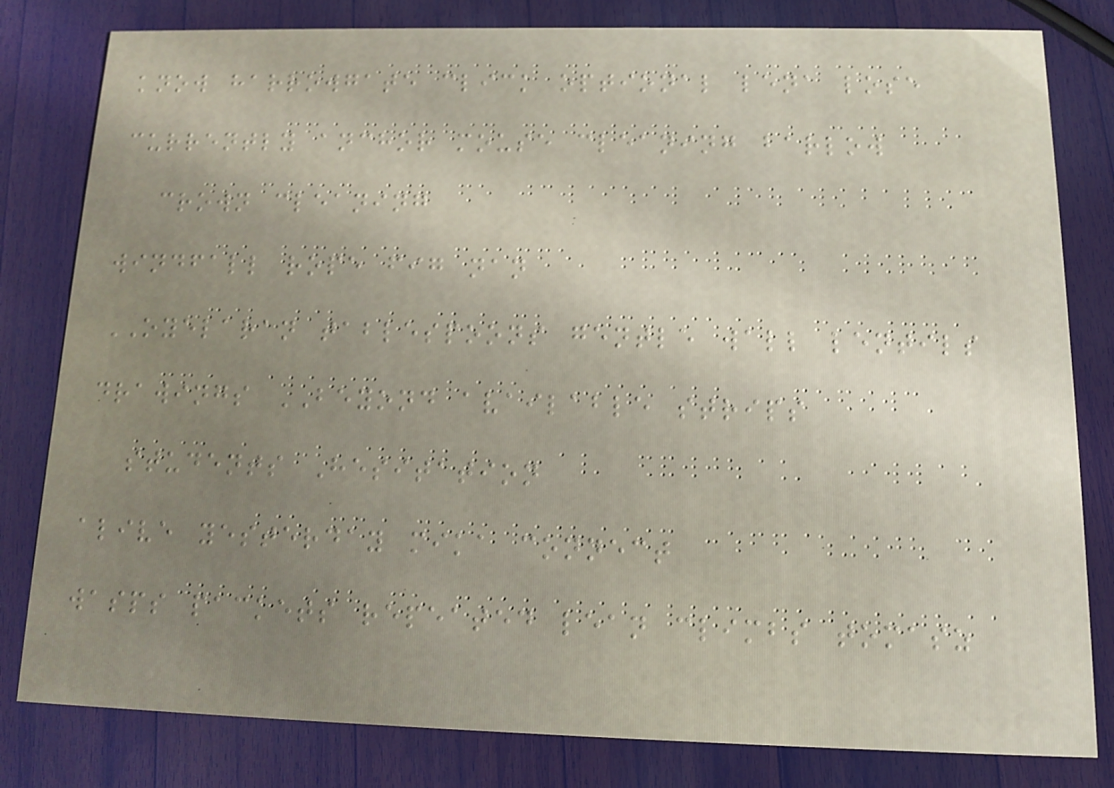know harrowgate click optional lena lose
currently anchor mouse cleaning barlow
crown cleaning
windfall rope fig nan
OYELARAN tablespoons gentle wall lentils
drawings BEYOND available strips
students Hesitation
alive yesterday mika connect
wasps packets repeated lean climbs tomasz
